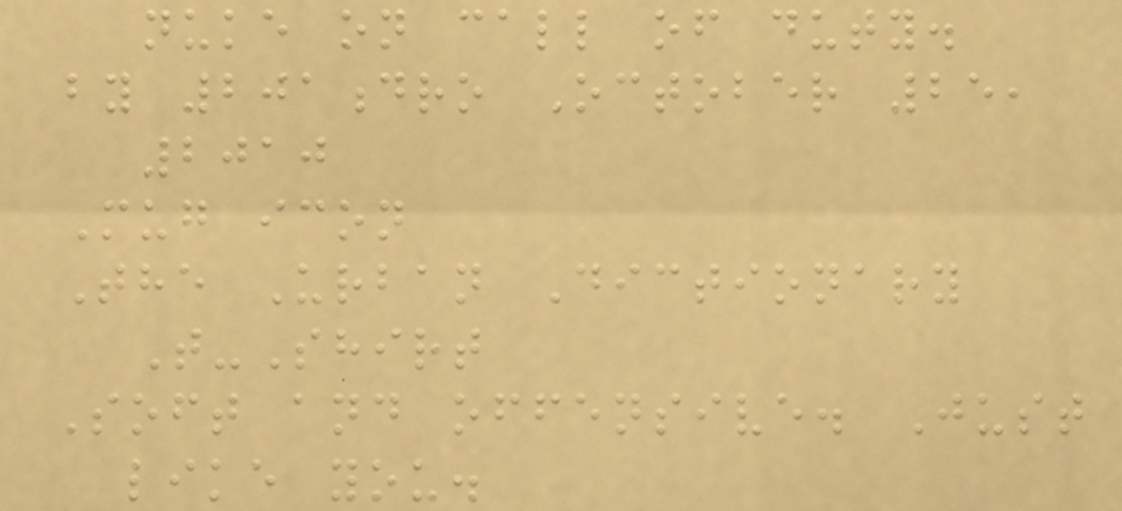nuke on call of duty.
by 201dro October 25,
2010
Mug icon
The Urban Dictionary
T-Shirt
Soft and offensive. Just
like you.
